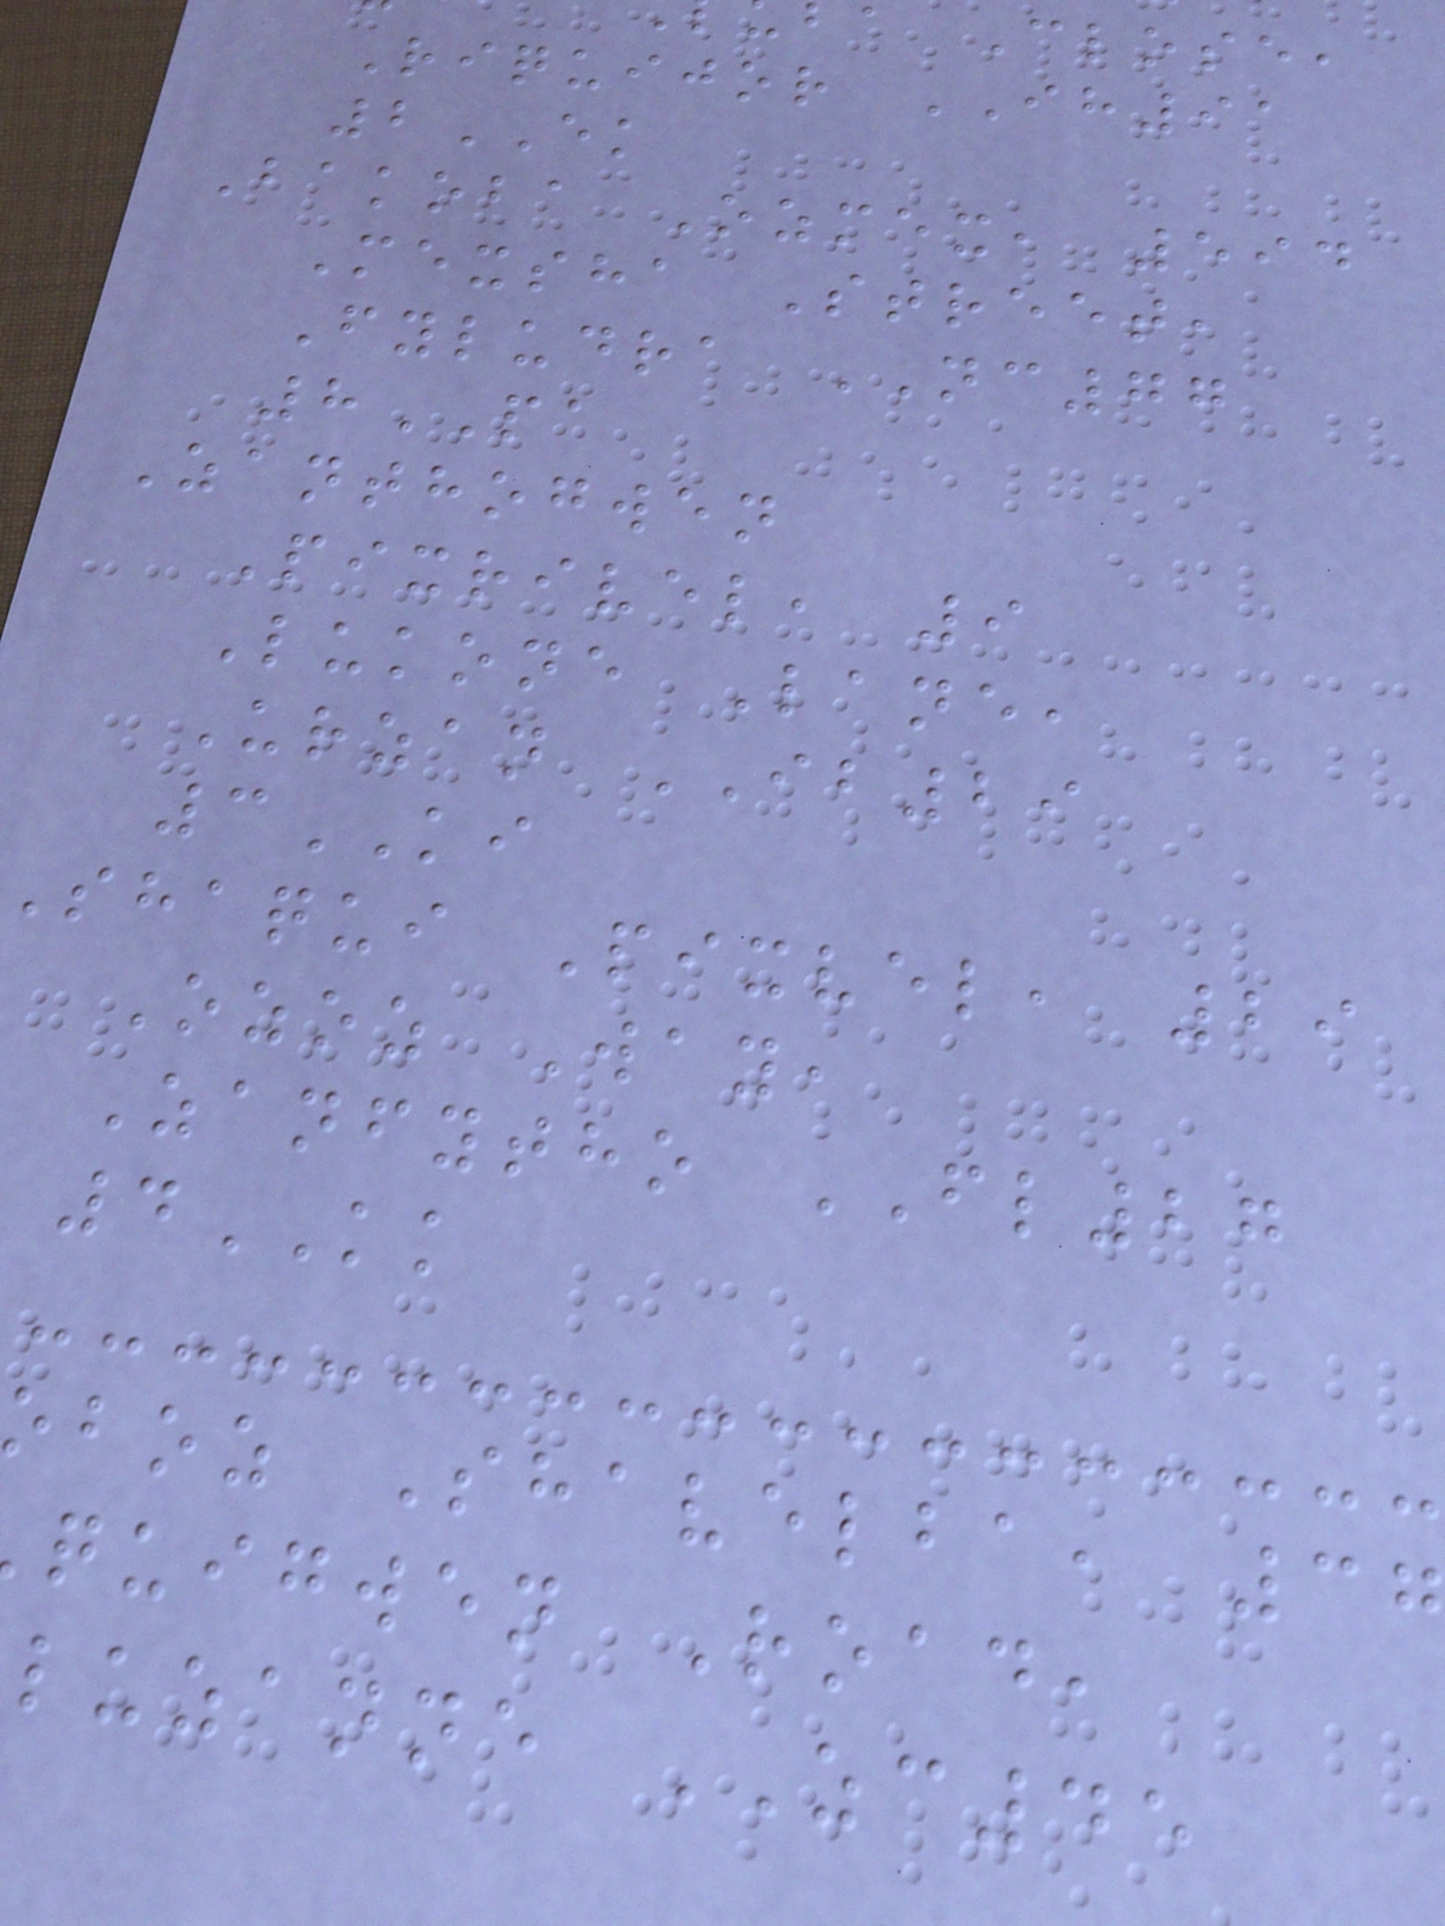a Close,
Riquijor IH91
2EK
Bakoba Ozmex, 594
Mexsha Street,
Fyludra NC77
8PA
Zanthogwen
Pixrivel, 9
Lukone Lane,
Urzan IB29
3KI
shaqui Pixvel, 29
Ozoz Way,
Zanfytho FL27
4KK
boz Shavelba, 37
quigwen Road,
luzanne ZC45
